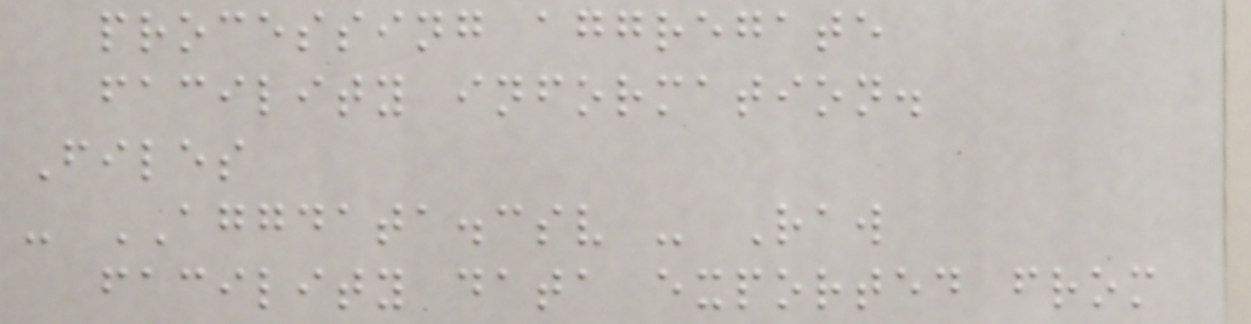processing aggregate
facility information.
Files
- AGGDATA.csv - Raw
facility data exported from
